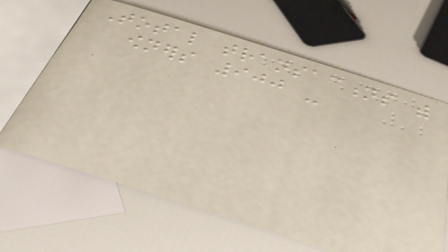Total transactions with
owners 900 -
